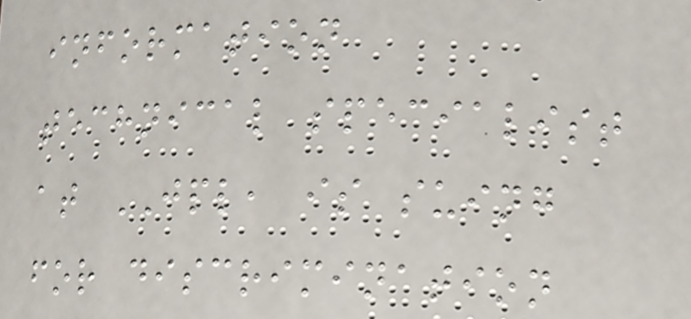information
technical specialist
at JPL, is suing
for discrimination
